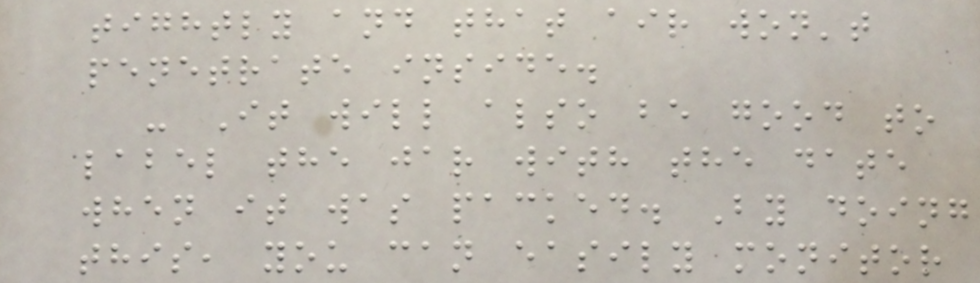tightly and that air won't
penetrate inside.
- It will also be good to
label the jar with the date
when it was packed. By doing
this, you can easily monitor
